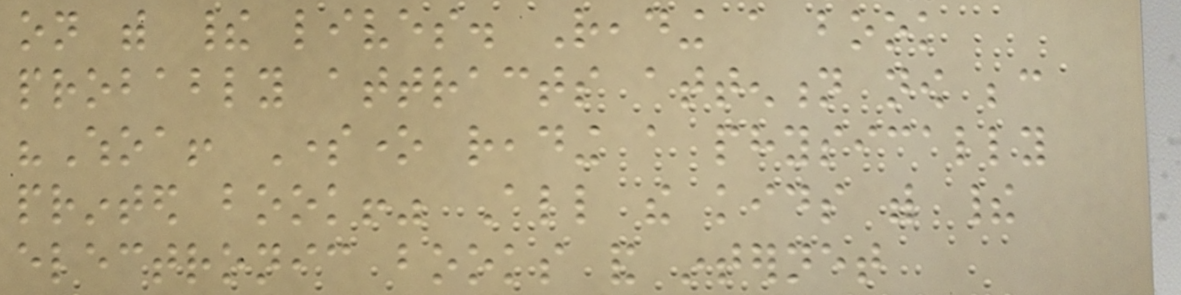on with their lives. Reading a book
probably attracts attention now because
"Whoa! Someone reading a physically
printed book!" All the kids with their
electronic books and internet
